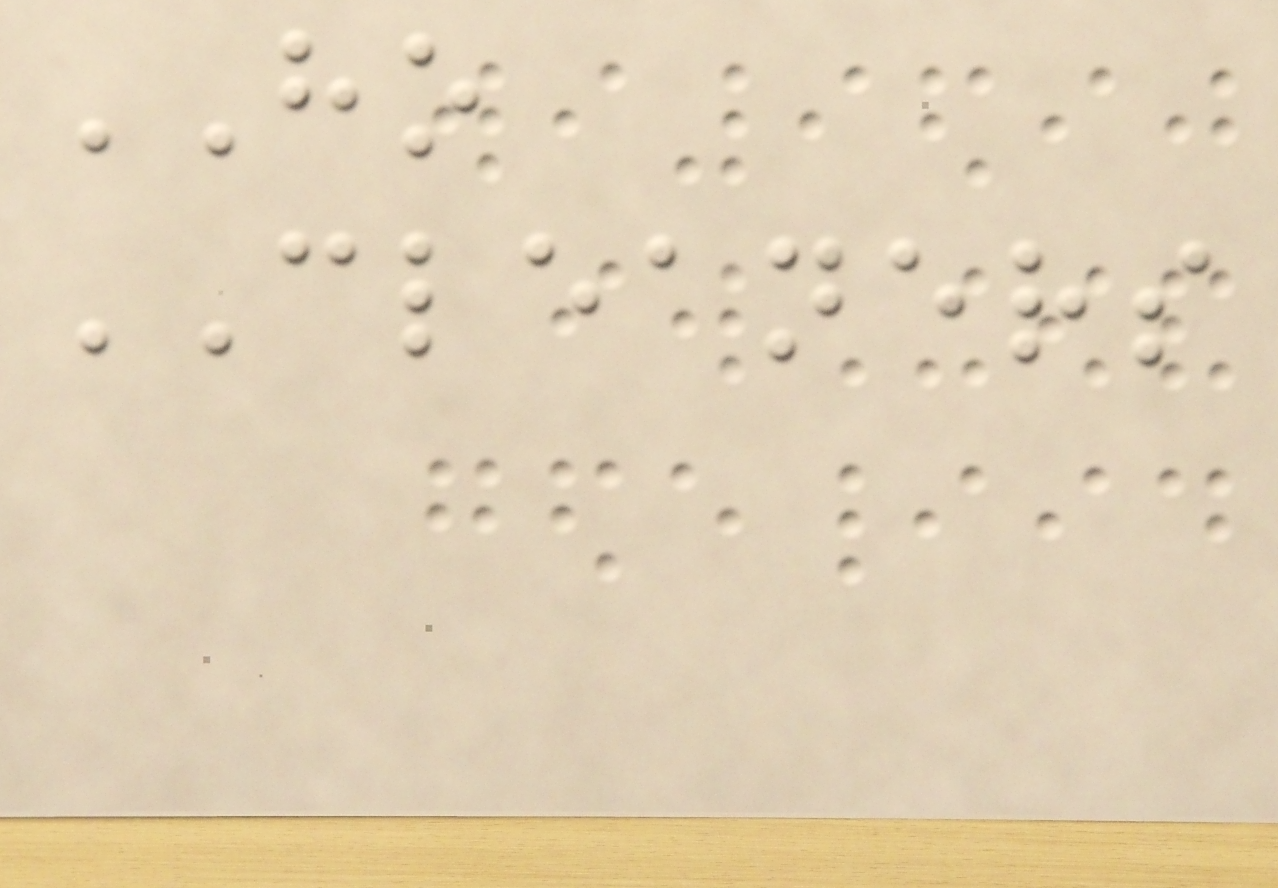HO
CLEANERS
